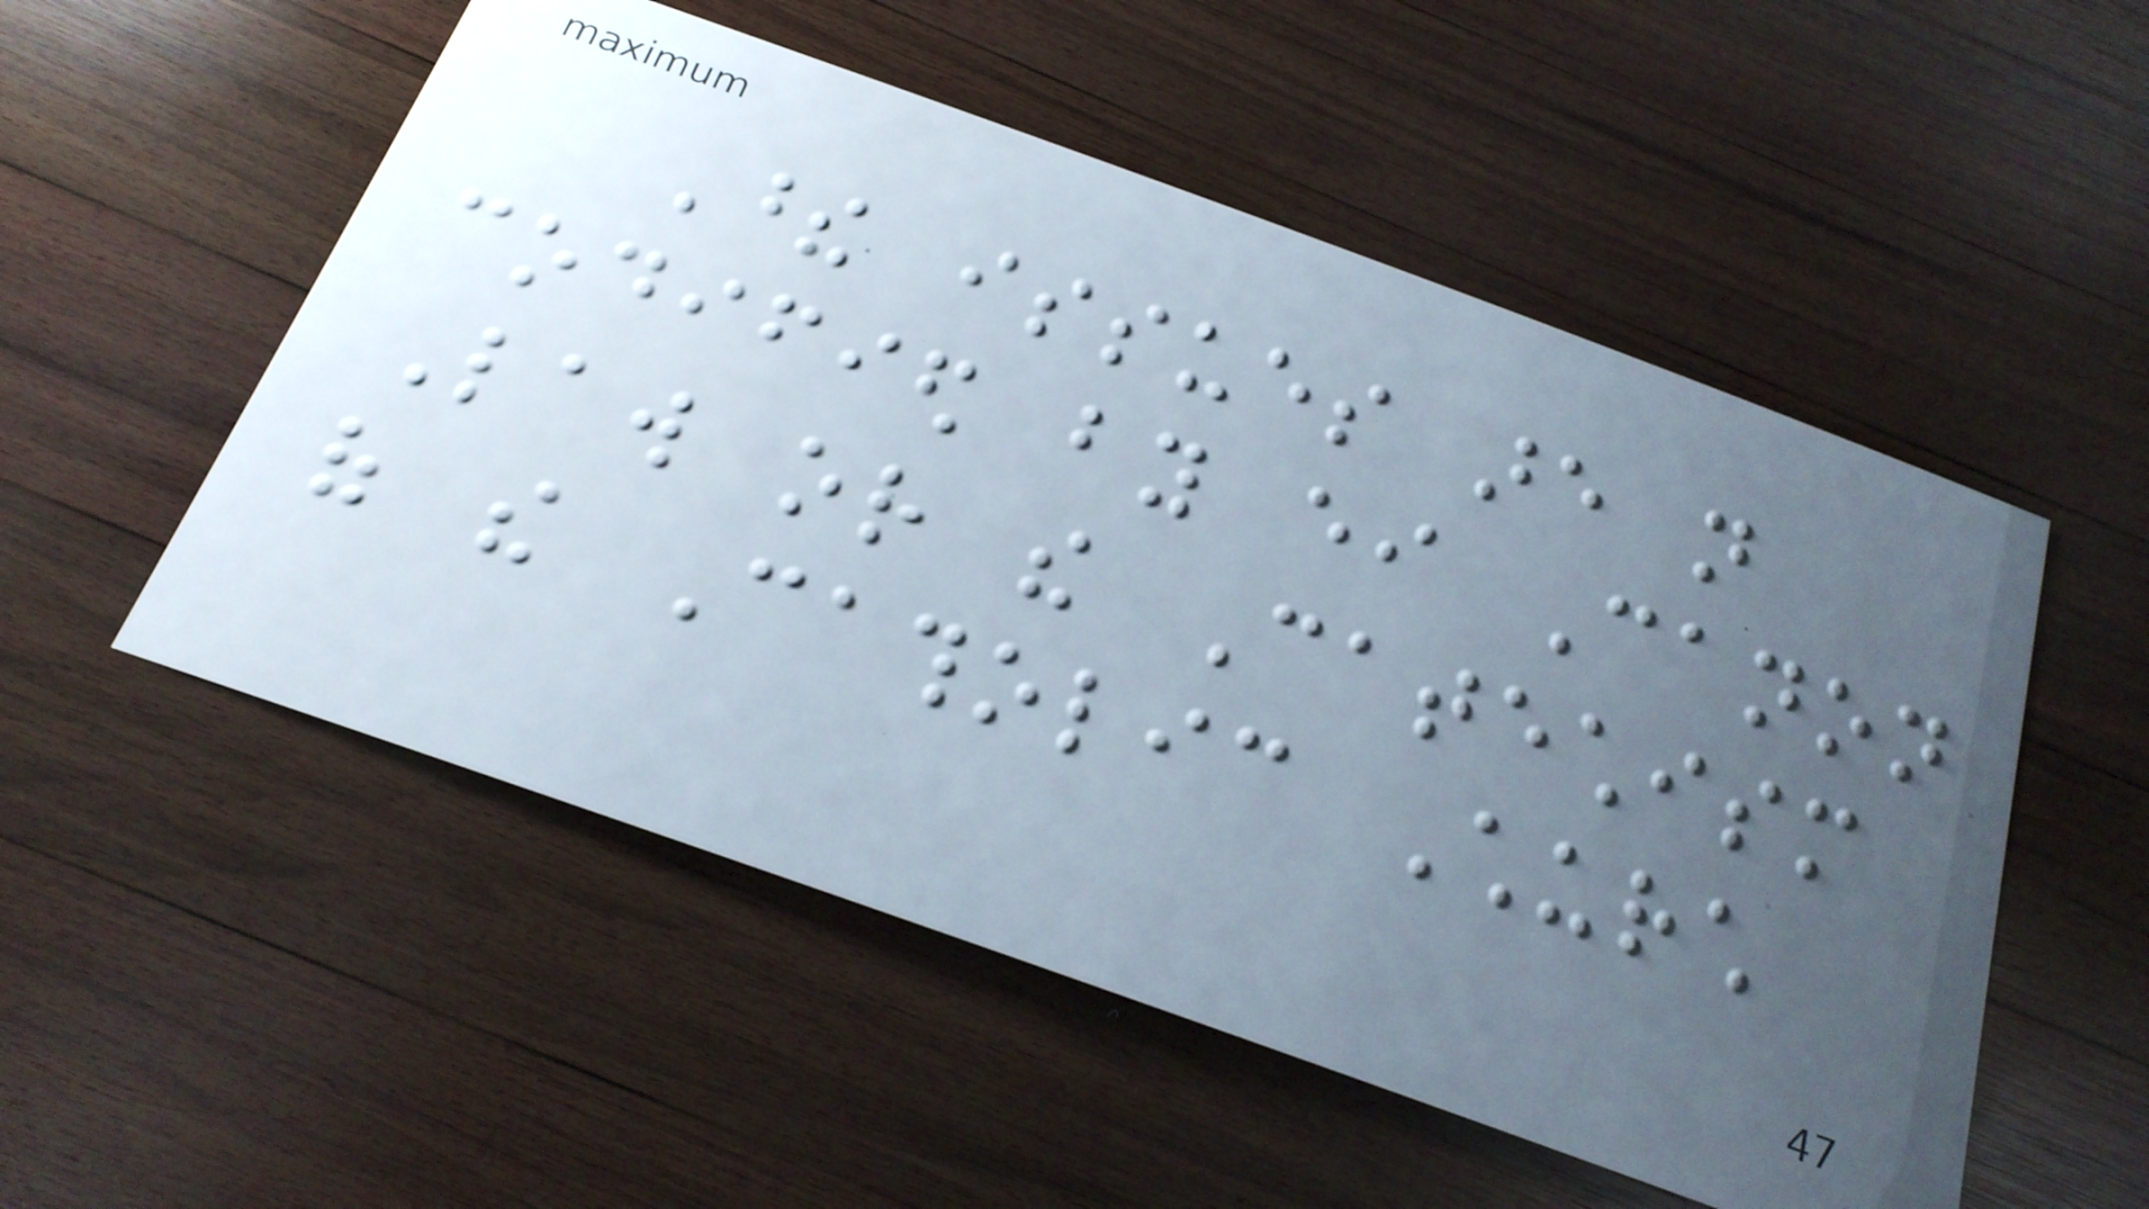These issues are not
codified by either Canon
Law or the Catechism
of the Catholic Church
